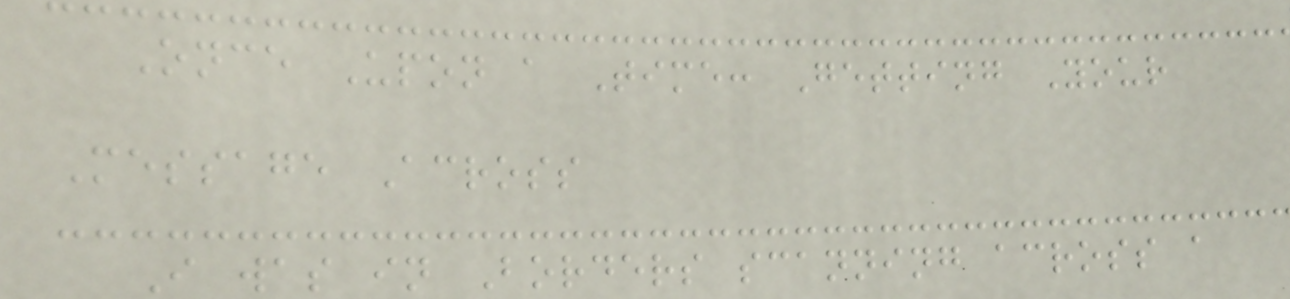Once Upon a Time: Getting Your
Message Across
I was in Borders scanning across a
